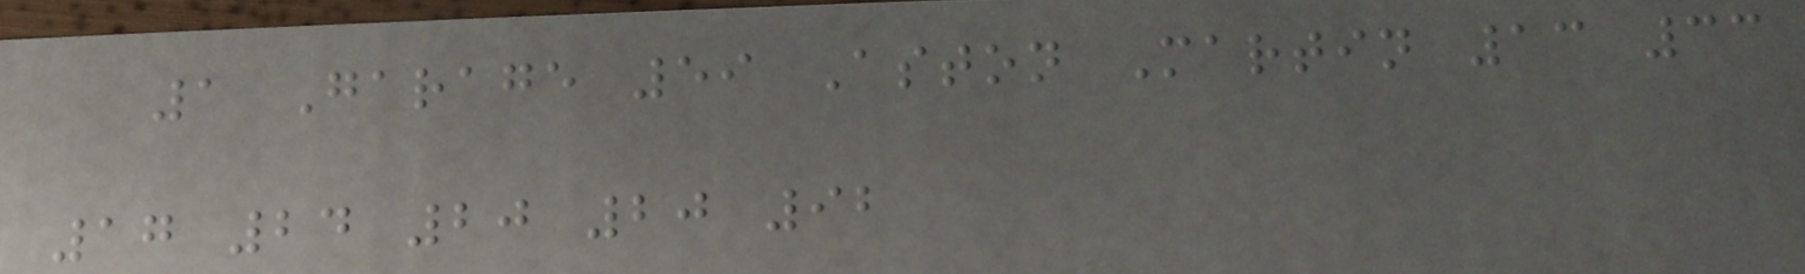1 Garage 59 Aston Martin 13 33
17 24 20 20 92
